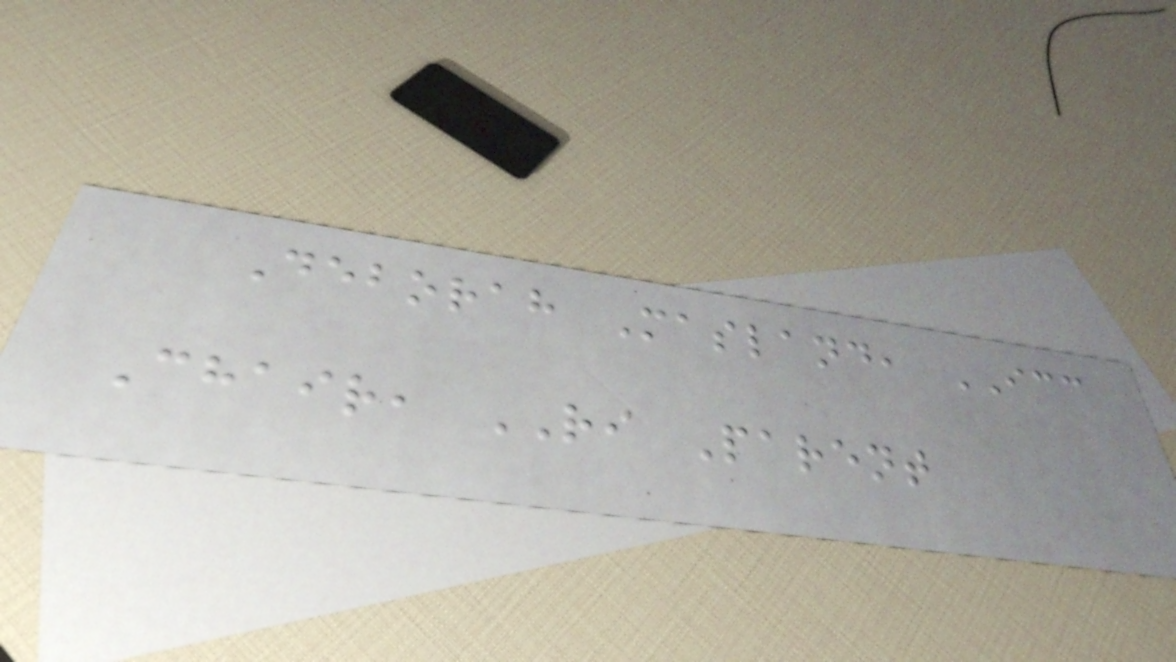Deborah Masland, ICC
Chair, RI Parent
